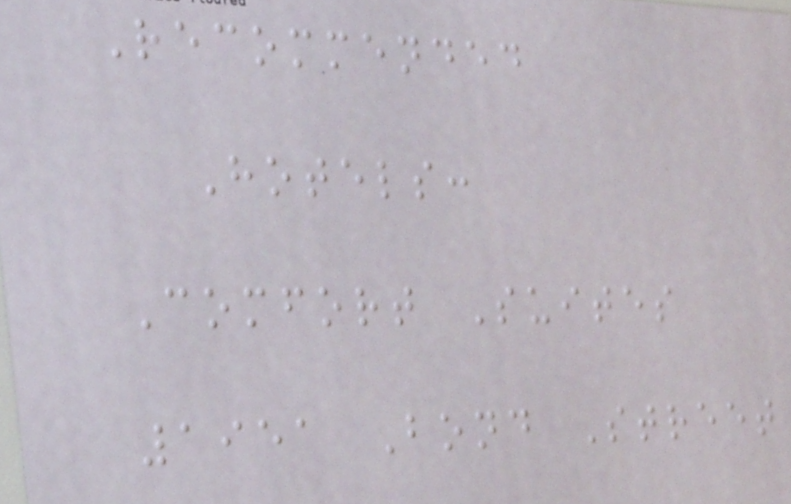Recommended
Hotels:
Comfort Suites
1951 Bond Street
